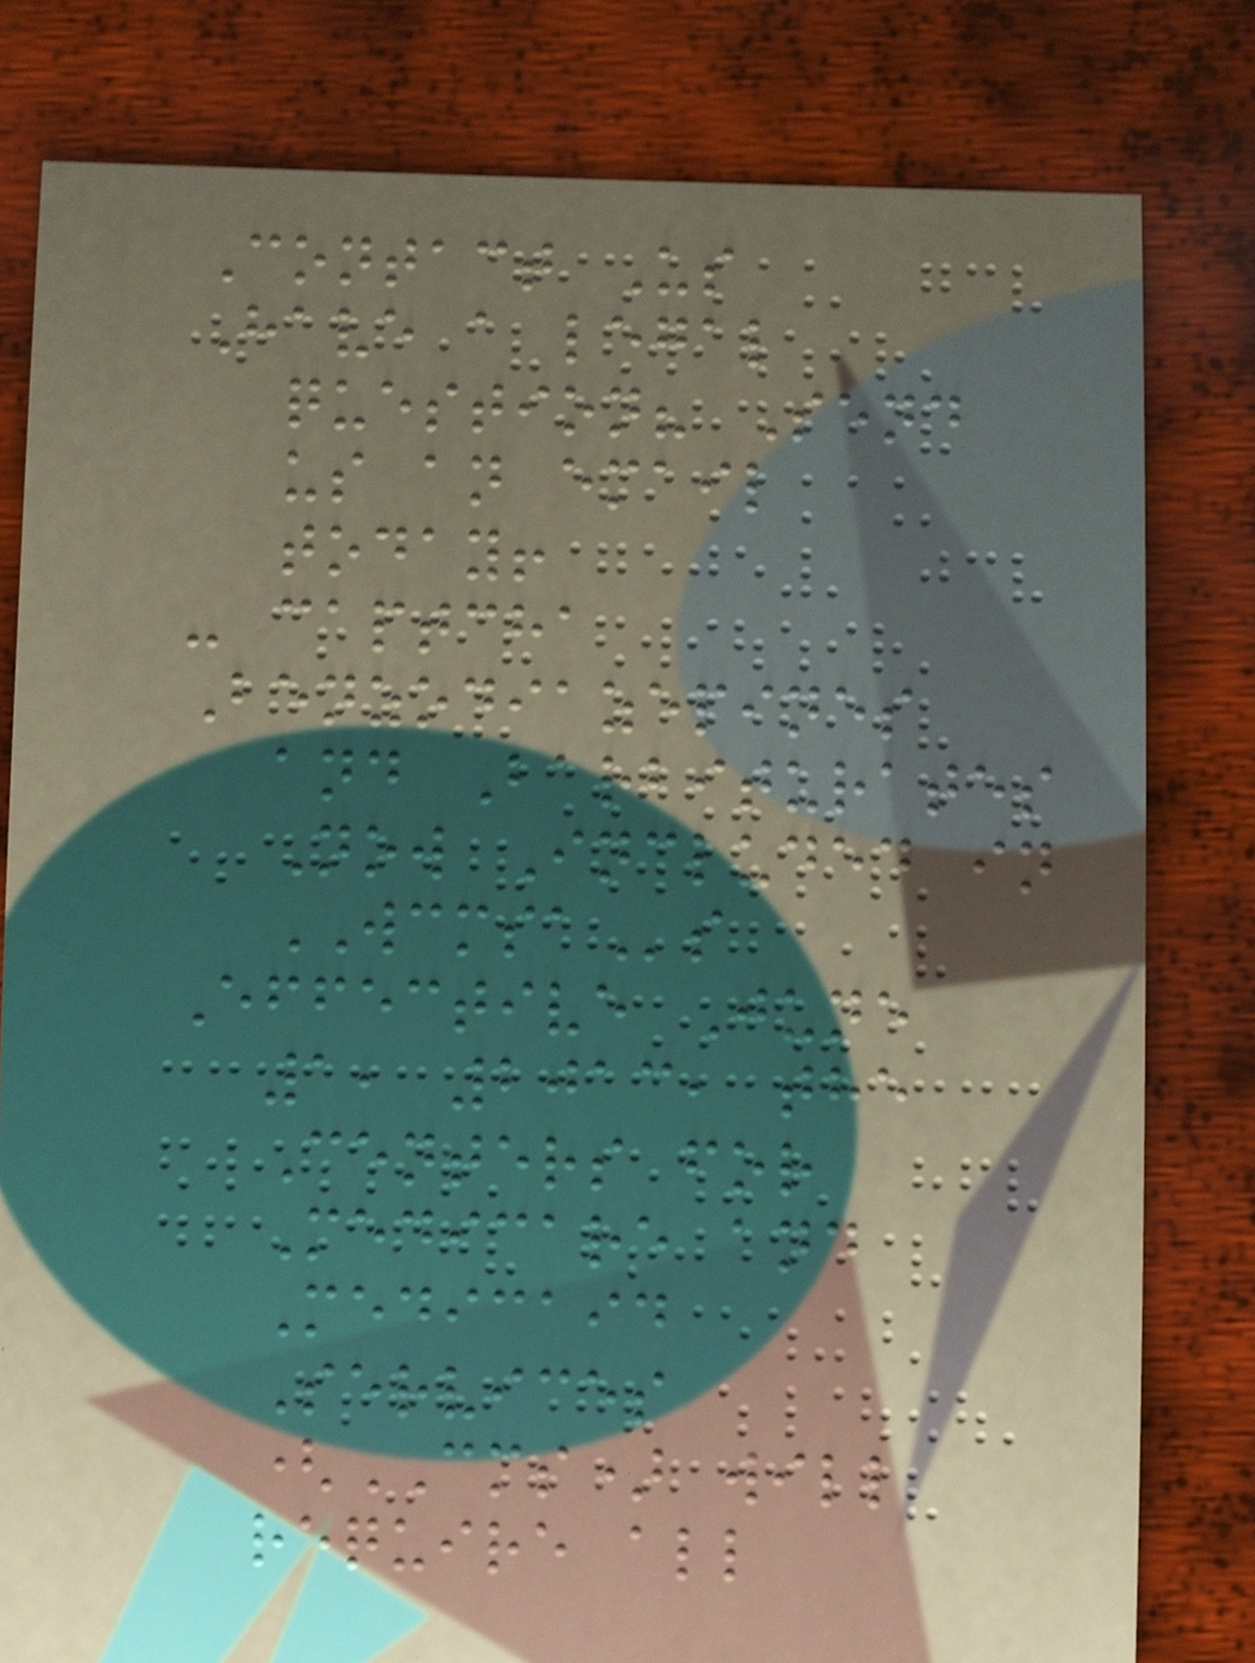Contact Us
Have a legal
question? Send
us an email
today!
- captcha
Benzodiazepines
and Barbiturates
Now Included in
WCMSAs
Effective June
1, 2013, the
Centers for
Medicare and
Medicaid
Services
(CMS) will
require all
